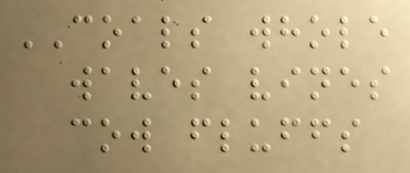COALS whole
waves vines
cow fluffs
